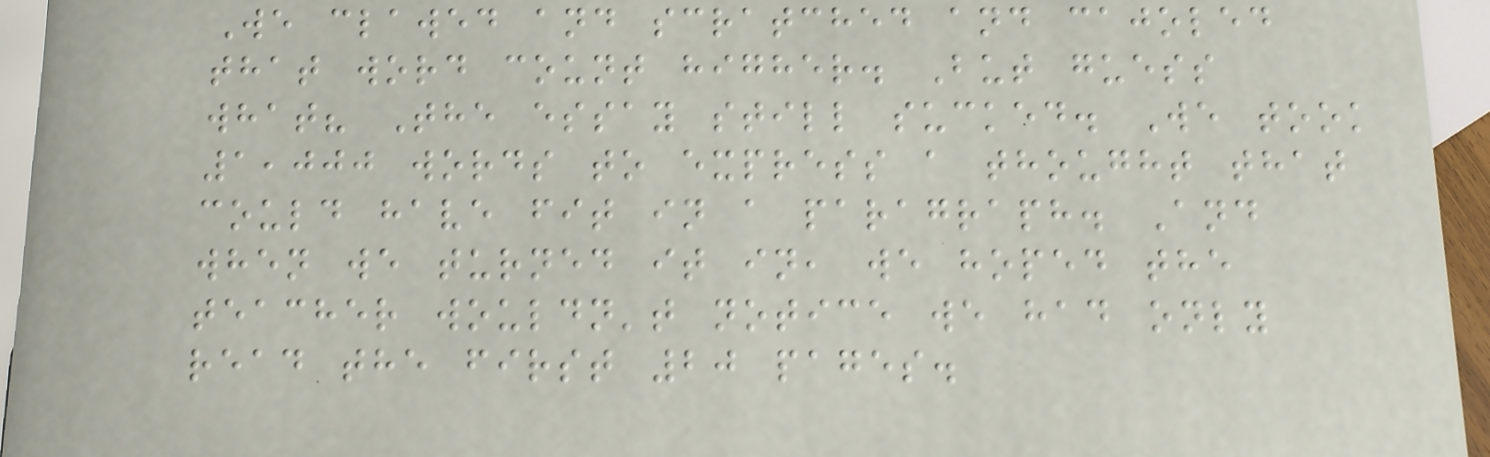We clawed and scratched and cajoled
that word count higher. But guess
what? The essay still sucked. We took
1,000 words to express a thought that
could have fit in a paragraph. And
when we turned it in, we hoped the
teacher wouldn't notice we had only
read the first 20 pages.
